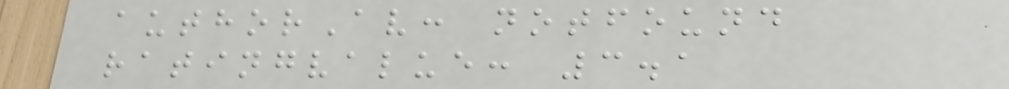authorAv: notfound
ratingvalue: 3.1
